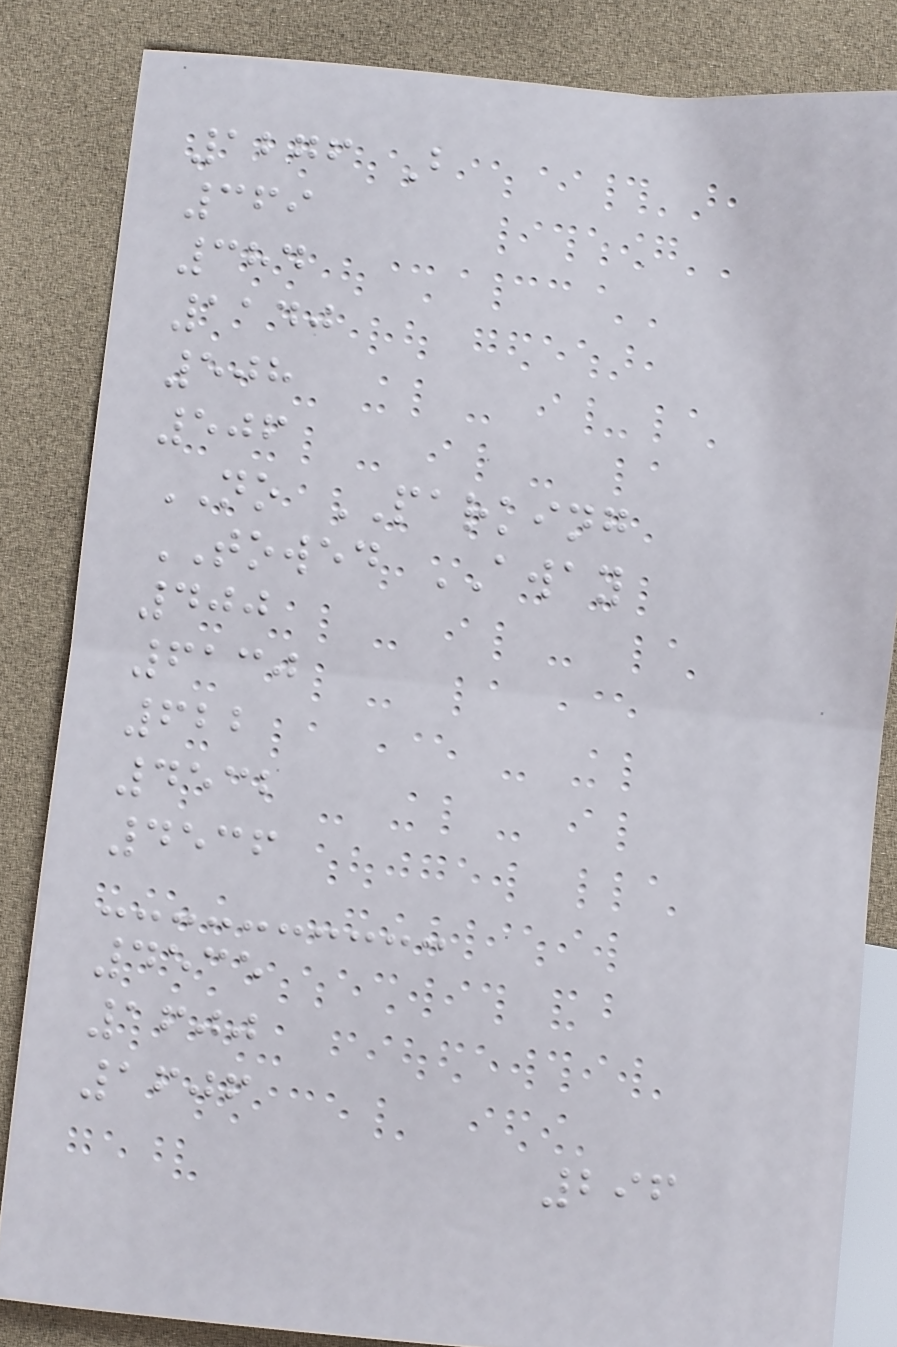1276 B
369
384
1140
508
506
NO PARKING
TOWED AWAY
400
6130
622
4532
4536
4535
1600
1606
296
